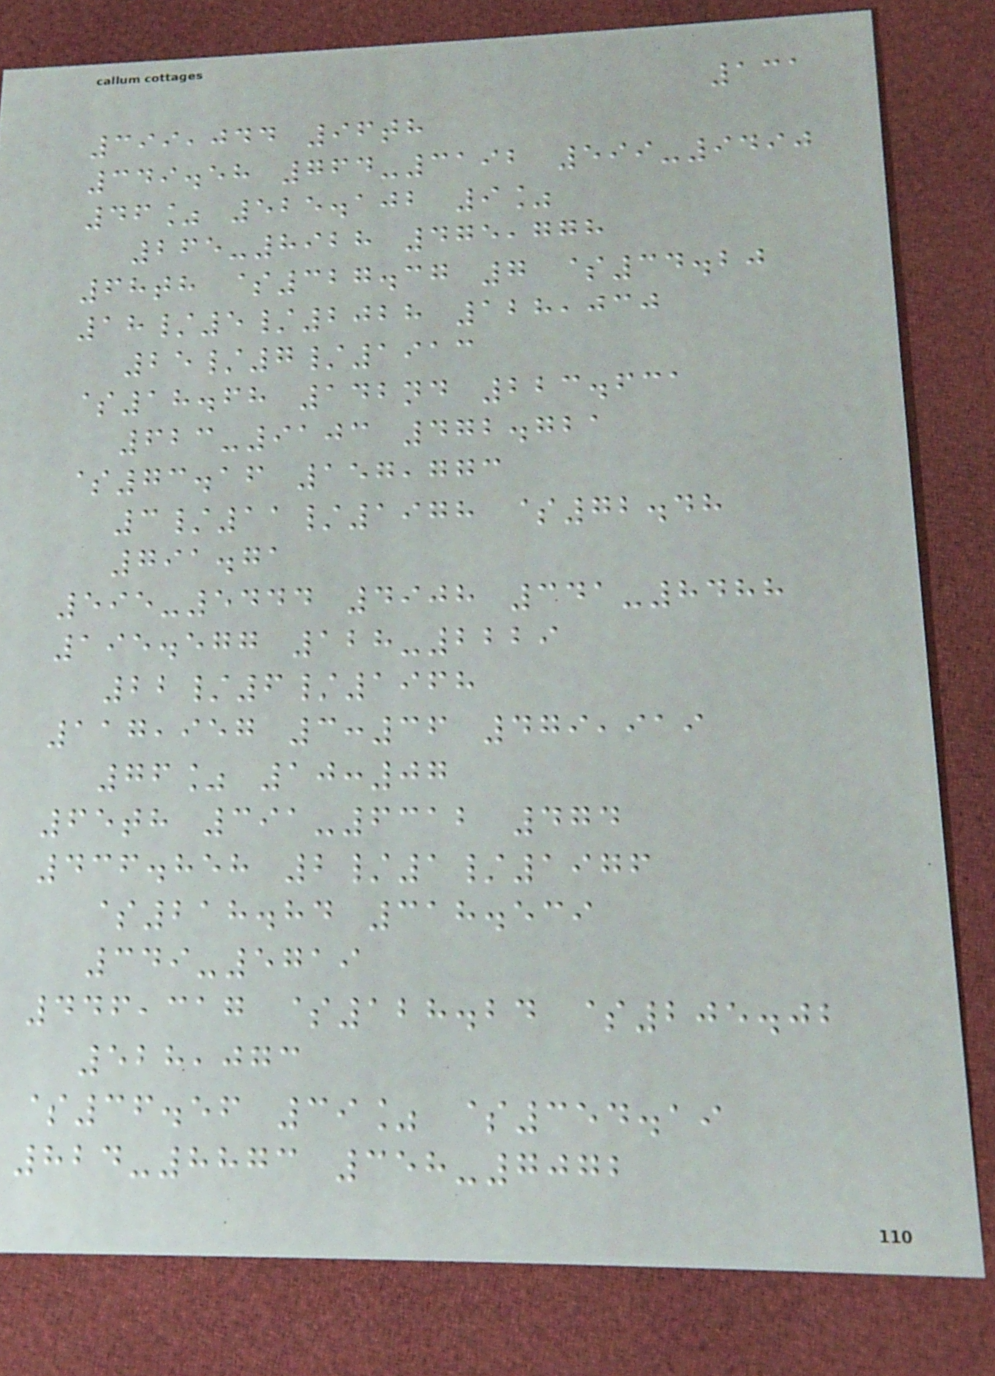131
399,044 96th
349.58 764-3192 599-9490
46% 525.102 9%
265-8928 475,778
68th $327.37 7 $34.20
18/5/2028 128,030
25/7/1913
$18.68 142nd 223.631
623-9103 472.721
$73.16 157,773
3/11/1978 $72.48
791.71
595-5444 4908 341-8488
195.577 128-2229
22/6/1968
117,957 3:36 479,919
76% 10:07
65th 391-6312 474
436.858 2/1/1976
$218.84 318.539
349-5719
446,317 $128.24 $205.02
528,073
$36.56 39% $354.19
824-8873 358-7072
